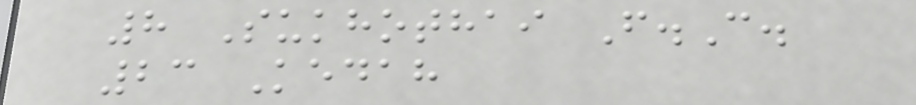8 Sukhothai F.C.
23 Kedah
